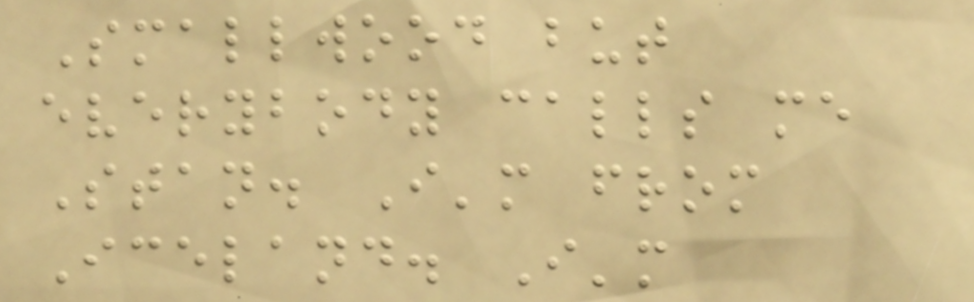Smallwood but
everybody calls me
Stan. I'm from
Iceland. I'm
